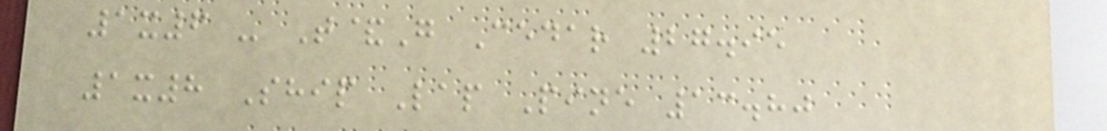1x6 - T&G Cedar 27.95
1x8 Ship Lap Pine 13.80
